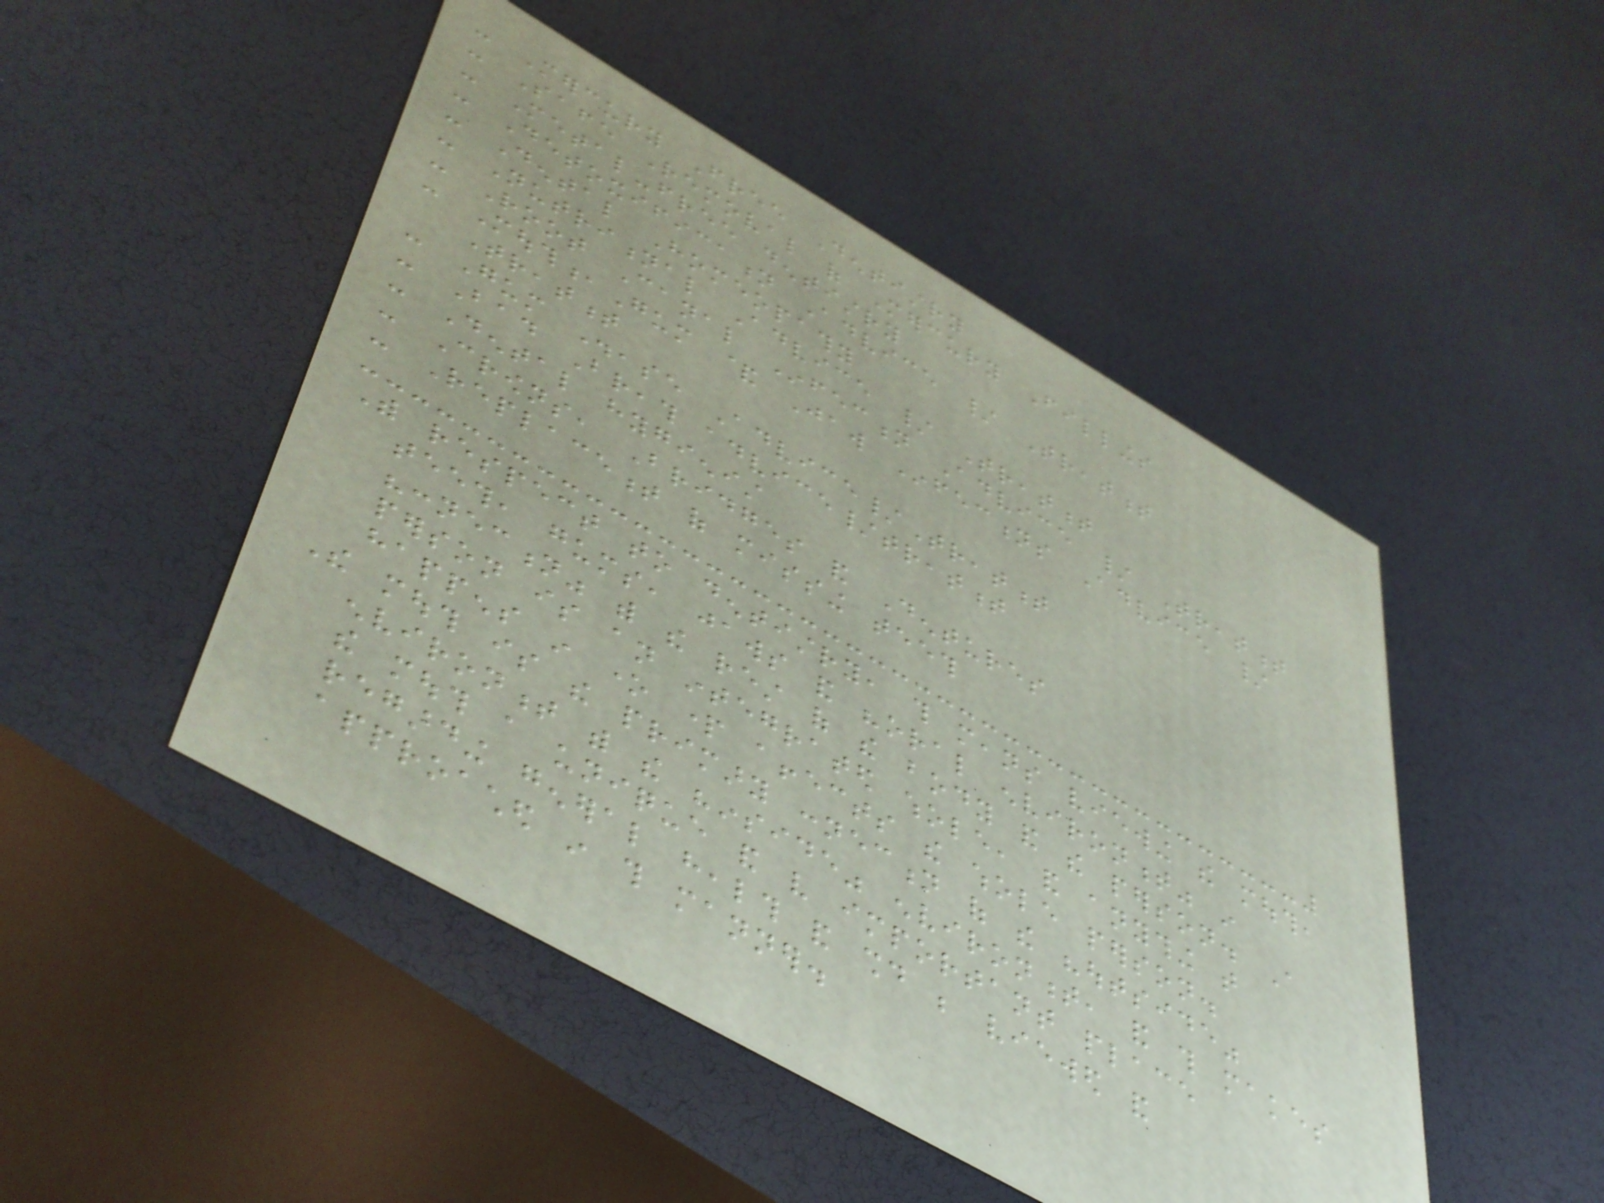- Mercury Free Dentistry
- Safe Removal of Mercury Fillings
- Metal-free dentistry
- Detoxification Advice / Treatment
- Dental Homeopathy
- Nutritional Advice / Treatment
- Root Canal Infection Advice / Treatment
- Mouth,Gum & Jaw Infections Advice /
Treatment
- Gum Disease Advice/Treatment
- Bad Breath advice/treatment
- Dental hygienist
- Crowns, Bridges and Dentures
- Replacement of missing teeth
With respect to dentistry, this means viewing the mouth,
teeth, gums, jaws and "oral environment" in
"connection" with the rest of the body and the person. A
person is an integrated whole, and anything that
happens in one part affects the whole person.
The mouth is the primary connection of the "outside"
environment with the "inside" environment, and this makes
the mouth a unique and very important place
regarding general health and should be viewed and
approached in this manner.
